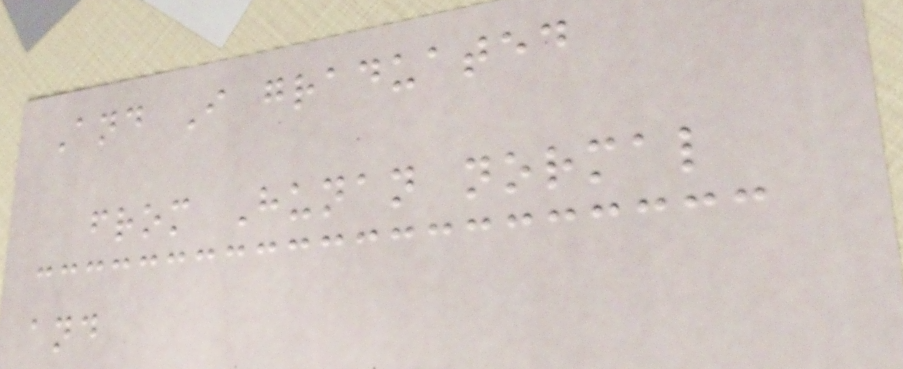And I graduated
from Hunan normal
and
